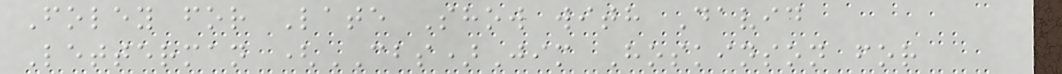Foley for Late Show with David
Letterman (CBS)Jim Hoskinson for
